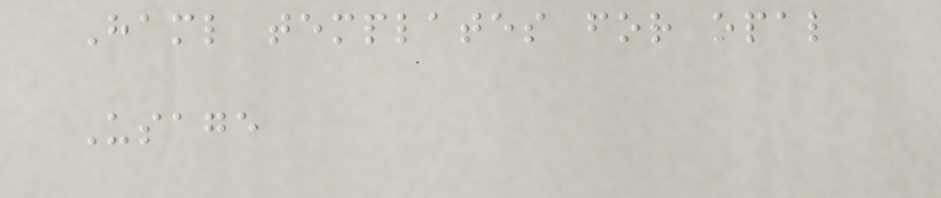Haml templates for opal
Usage
